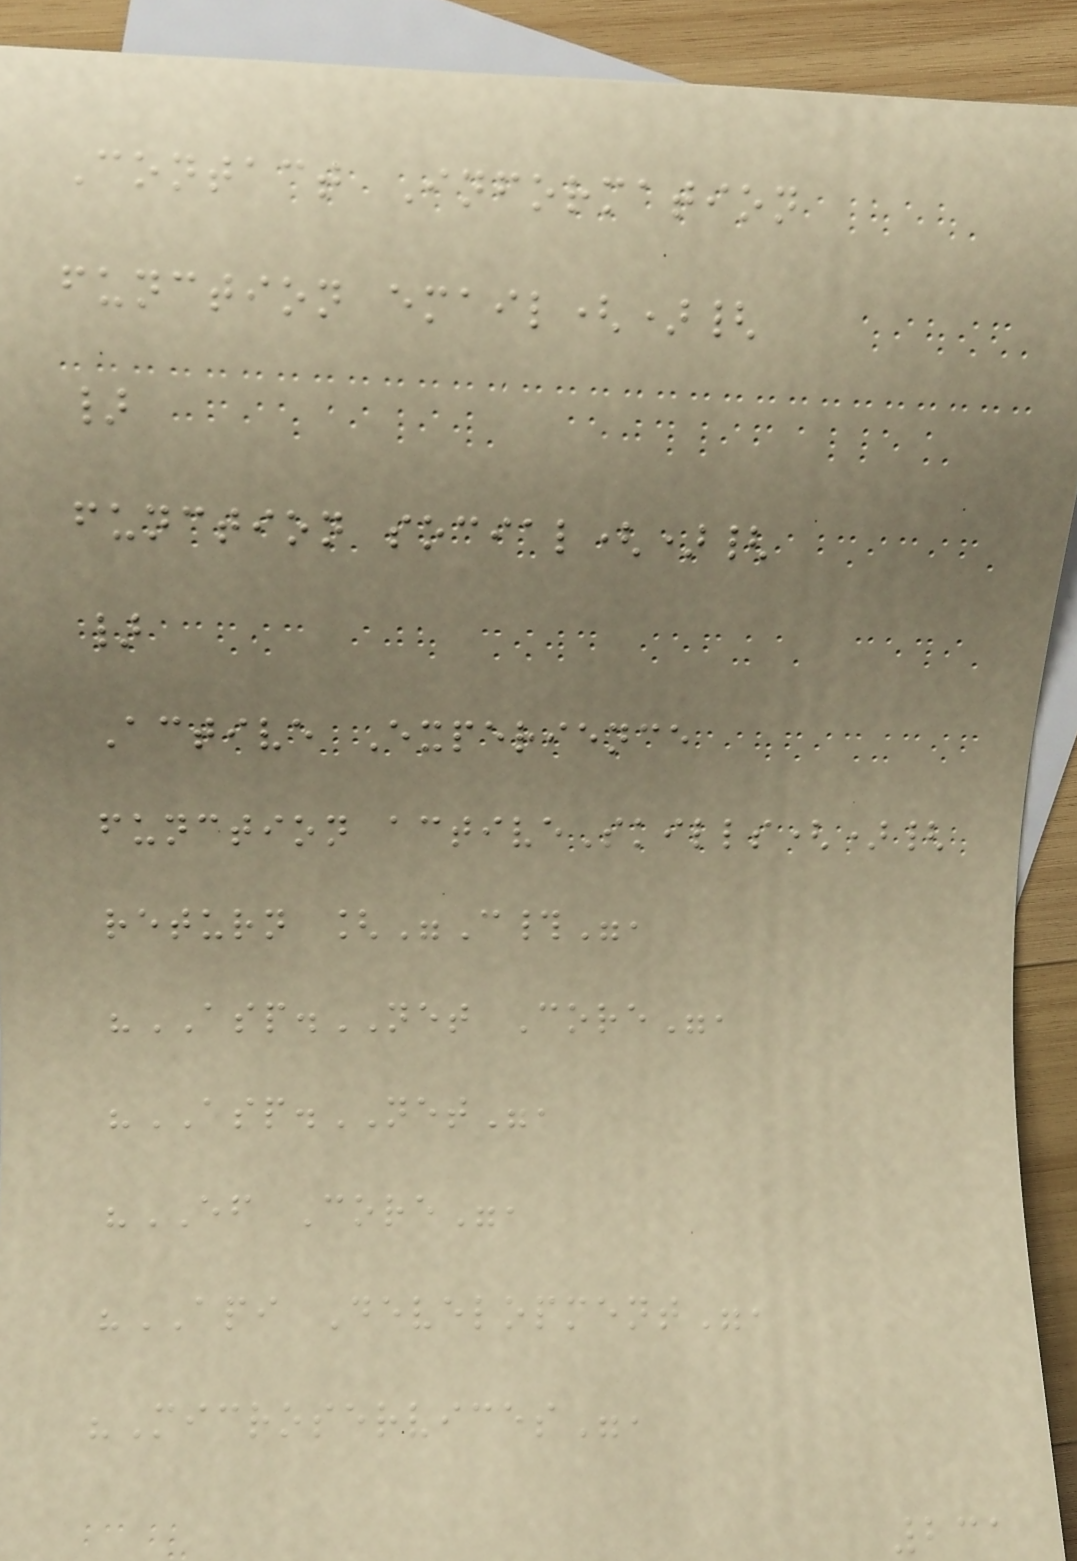Contact Information
function email(){
}
function social(){
}
Active Experience
function activeSkills(){
return ["C#",
"ASP.NET Core",
"ASP.NET",
"EF Core",
"API Development",
"Microservices",
231
